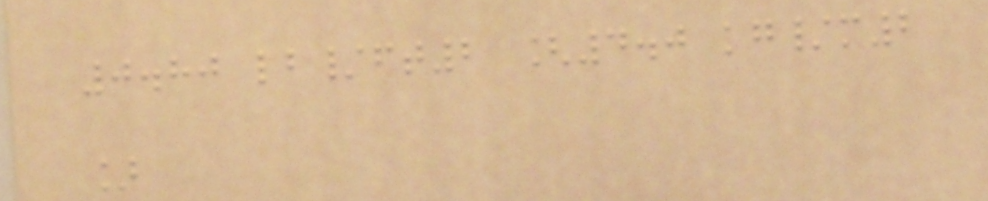0.80 lb/ft2 [4.0 kg/m2
]
